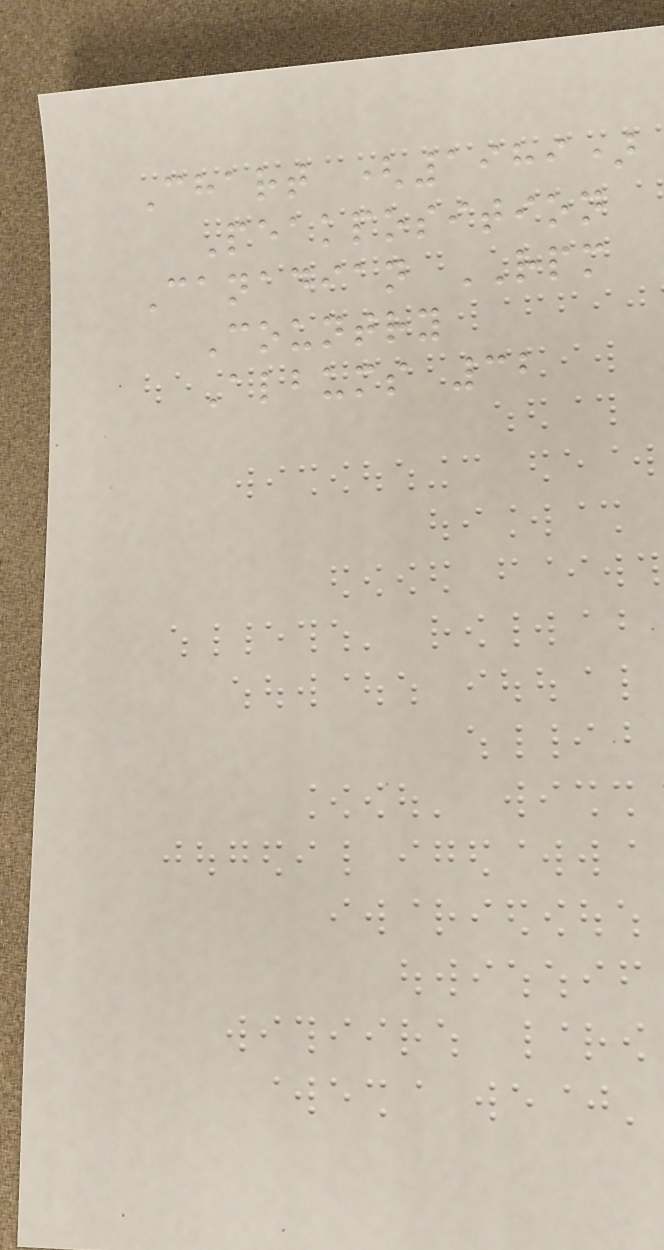Chart (1989)
Peakposition
Canadian RPM
Country
Albums 32
